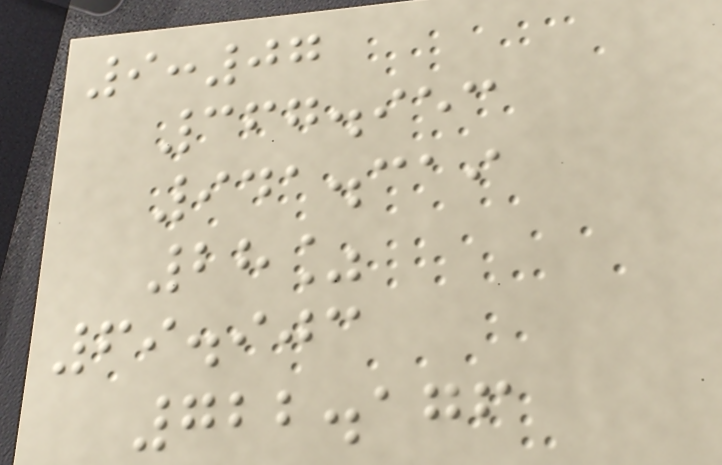9:07
367.953
941.319
28%
69.903
722.176
